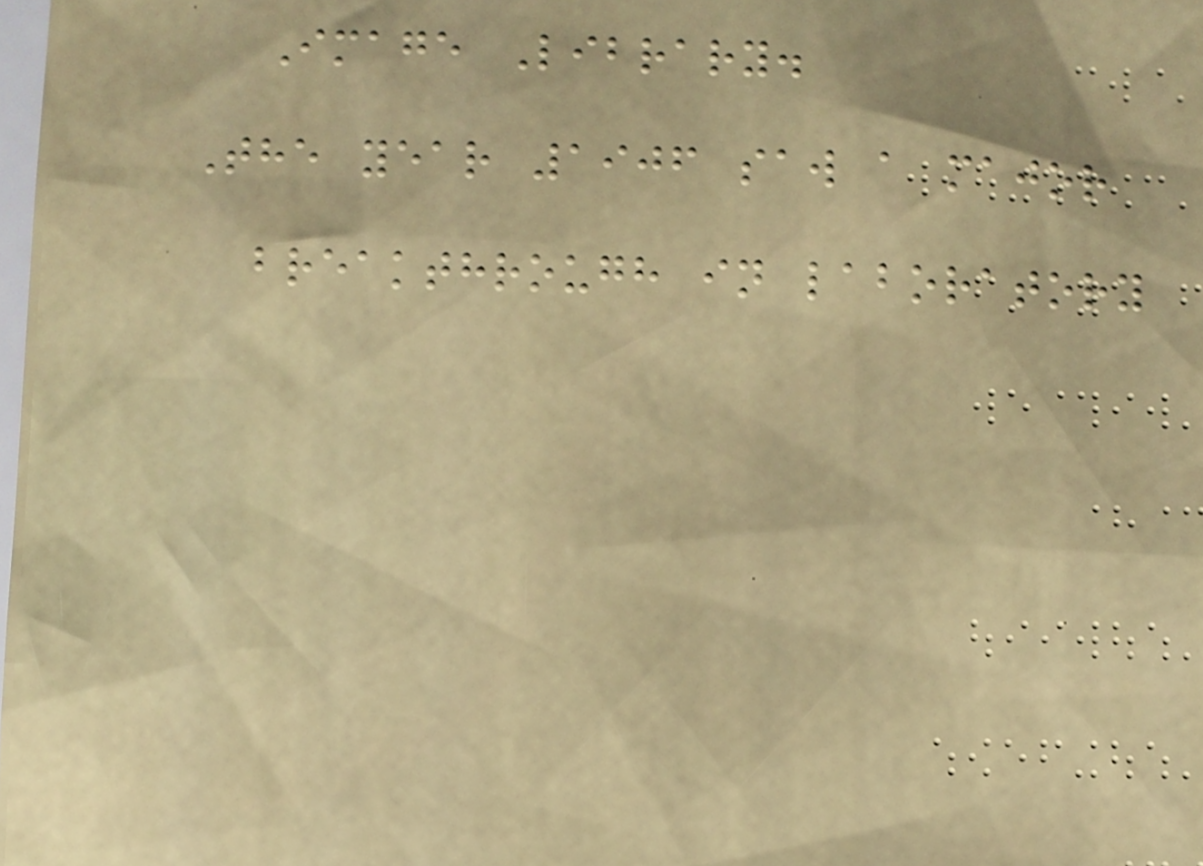Image Library.
The year 1906 saw a major
breakthrough in laboratory
